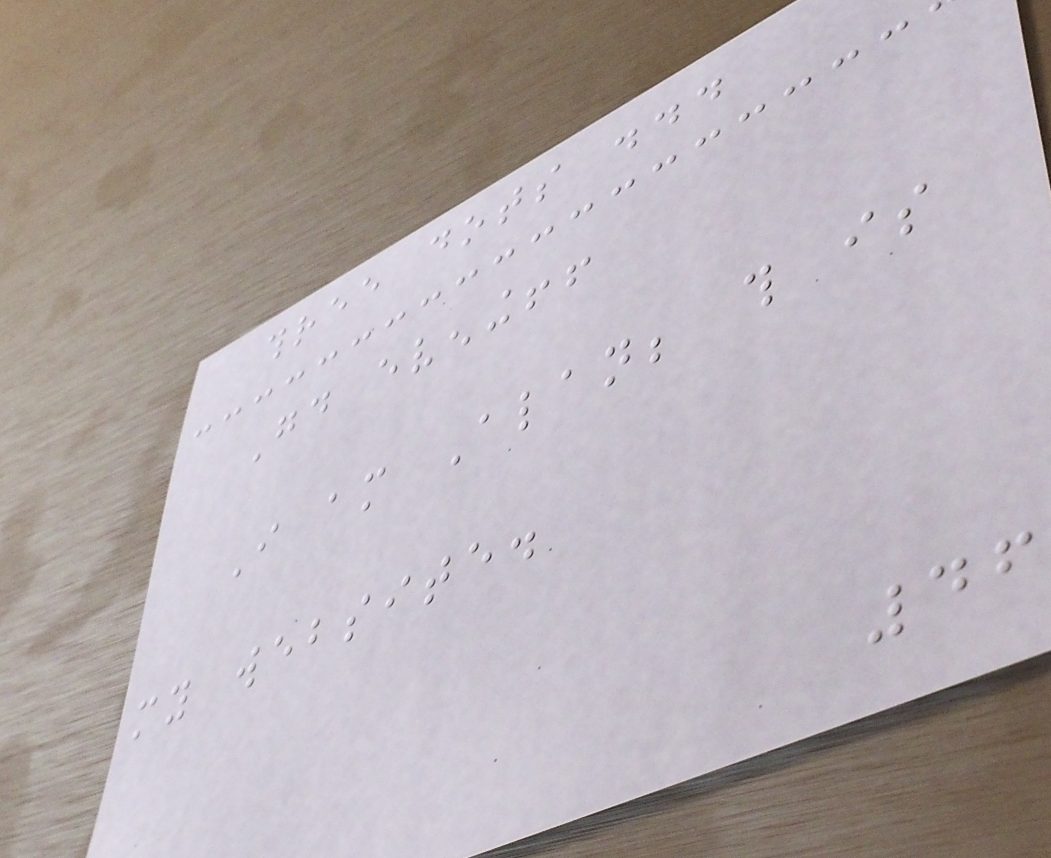three dots ...
Good evening!!
I am Alan; this is
my website.
46
